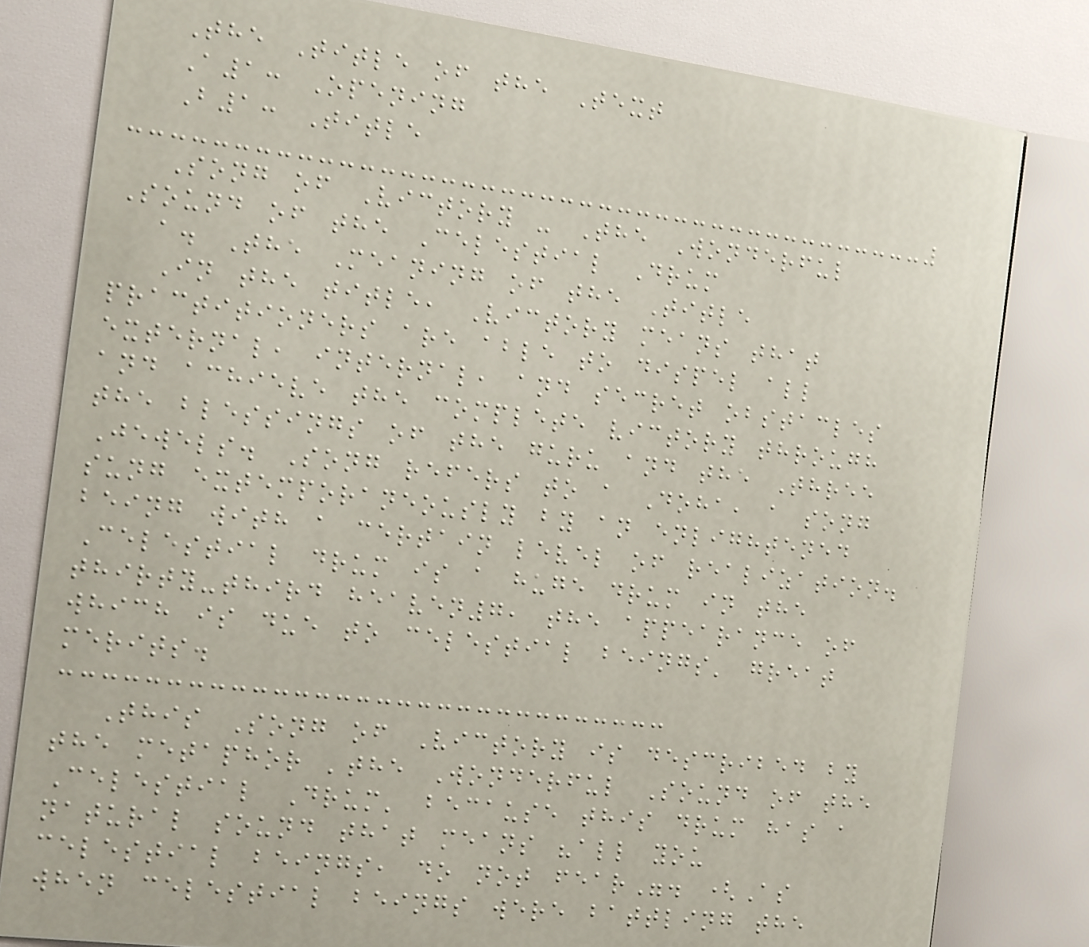The Title of the Text
A1: Opening
B1: Title
Song of Victory - The Wonderful
Sound of the Celestial Drum
a. The Meaning of the Title
In the title, Victory means that
practitioners are able to dispel all
external, internal, and secret obstacles
and achieve the complete victory through
the blessings of the guru and the Three
Jewels. Song refers to a Doha, a song
sung extemporaneously by an enlightened
being with a certain level of realization.
Celestial drum is a huge drum in the
thirty-third heaven7, the appearance of
which is due to celestial beings' great
merits.
This Song of Victory is described by
the metaphor 'the Wonderful Sound of the
Celestial Drum' because this drum has a
natural sound that means "all you
celestial beings, do not fear". (As
when celestial beings were battling the
